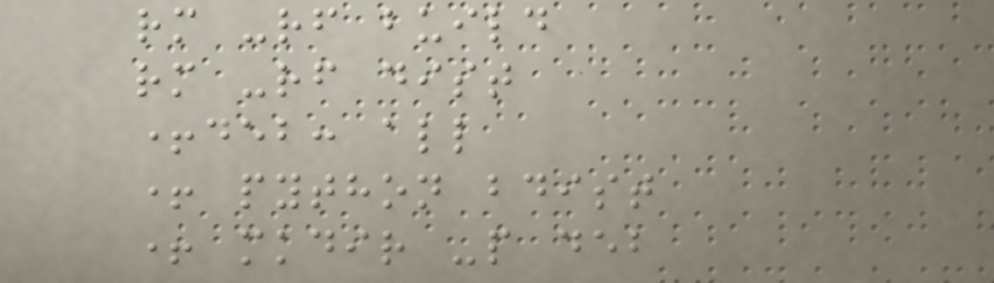rm -rf build
rm -rf dist
+deb: all
+ python bdist
+ mkdir -p deb
